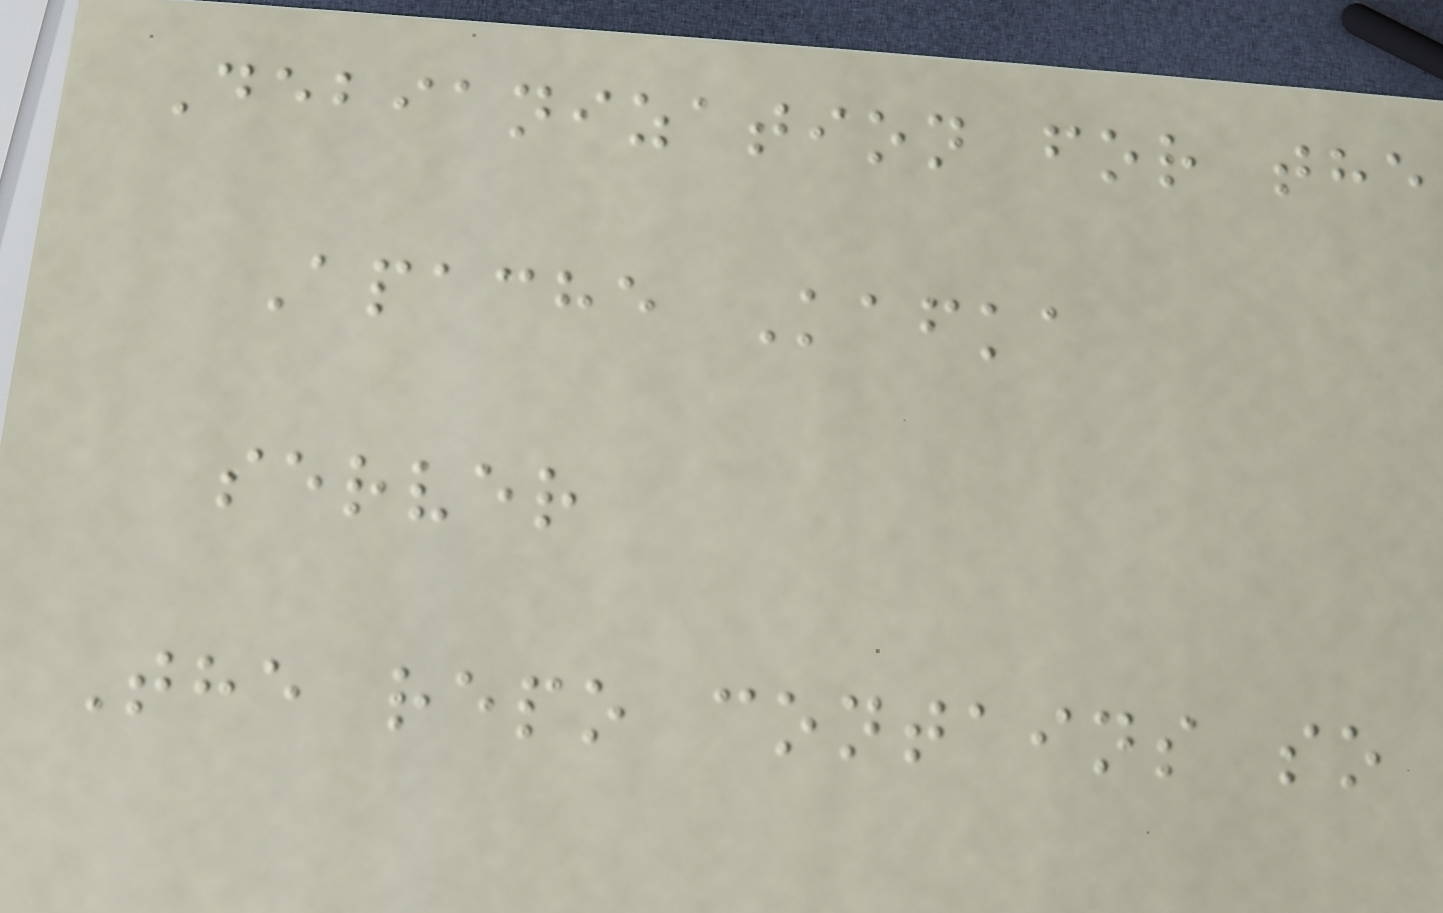Debianization for the
Apache Kafka
server
The repo contains so
